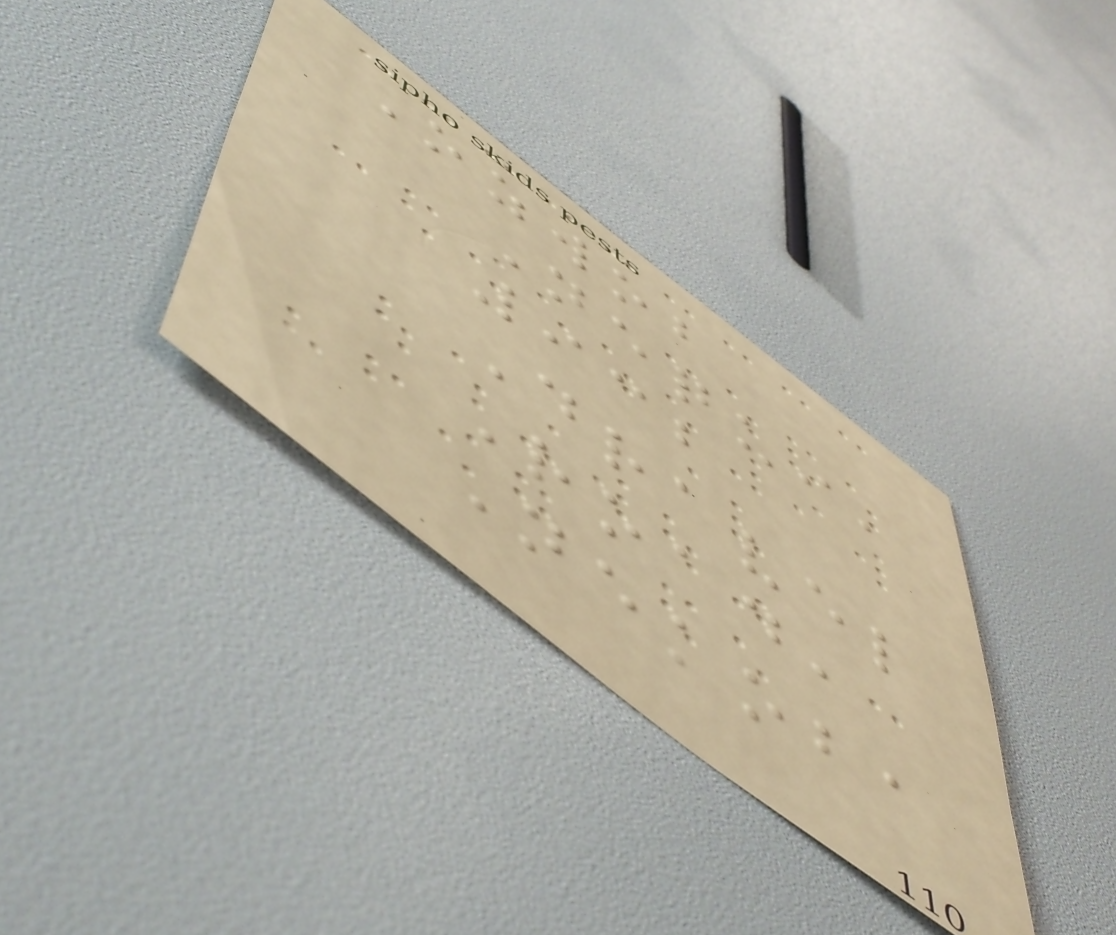Ozwob
Nequi,
932
Dravel
Road,
Nekoba
